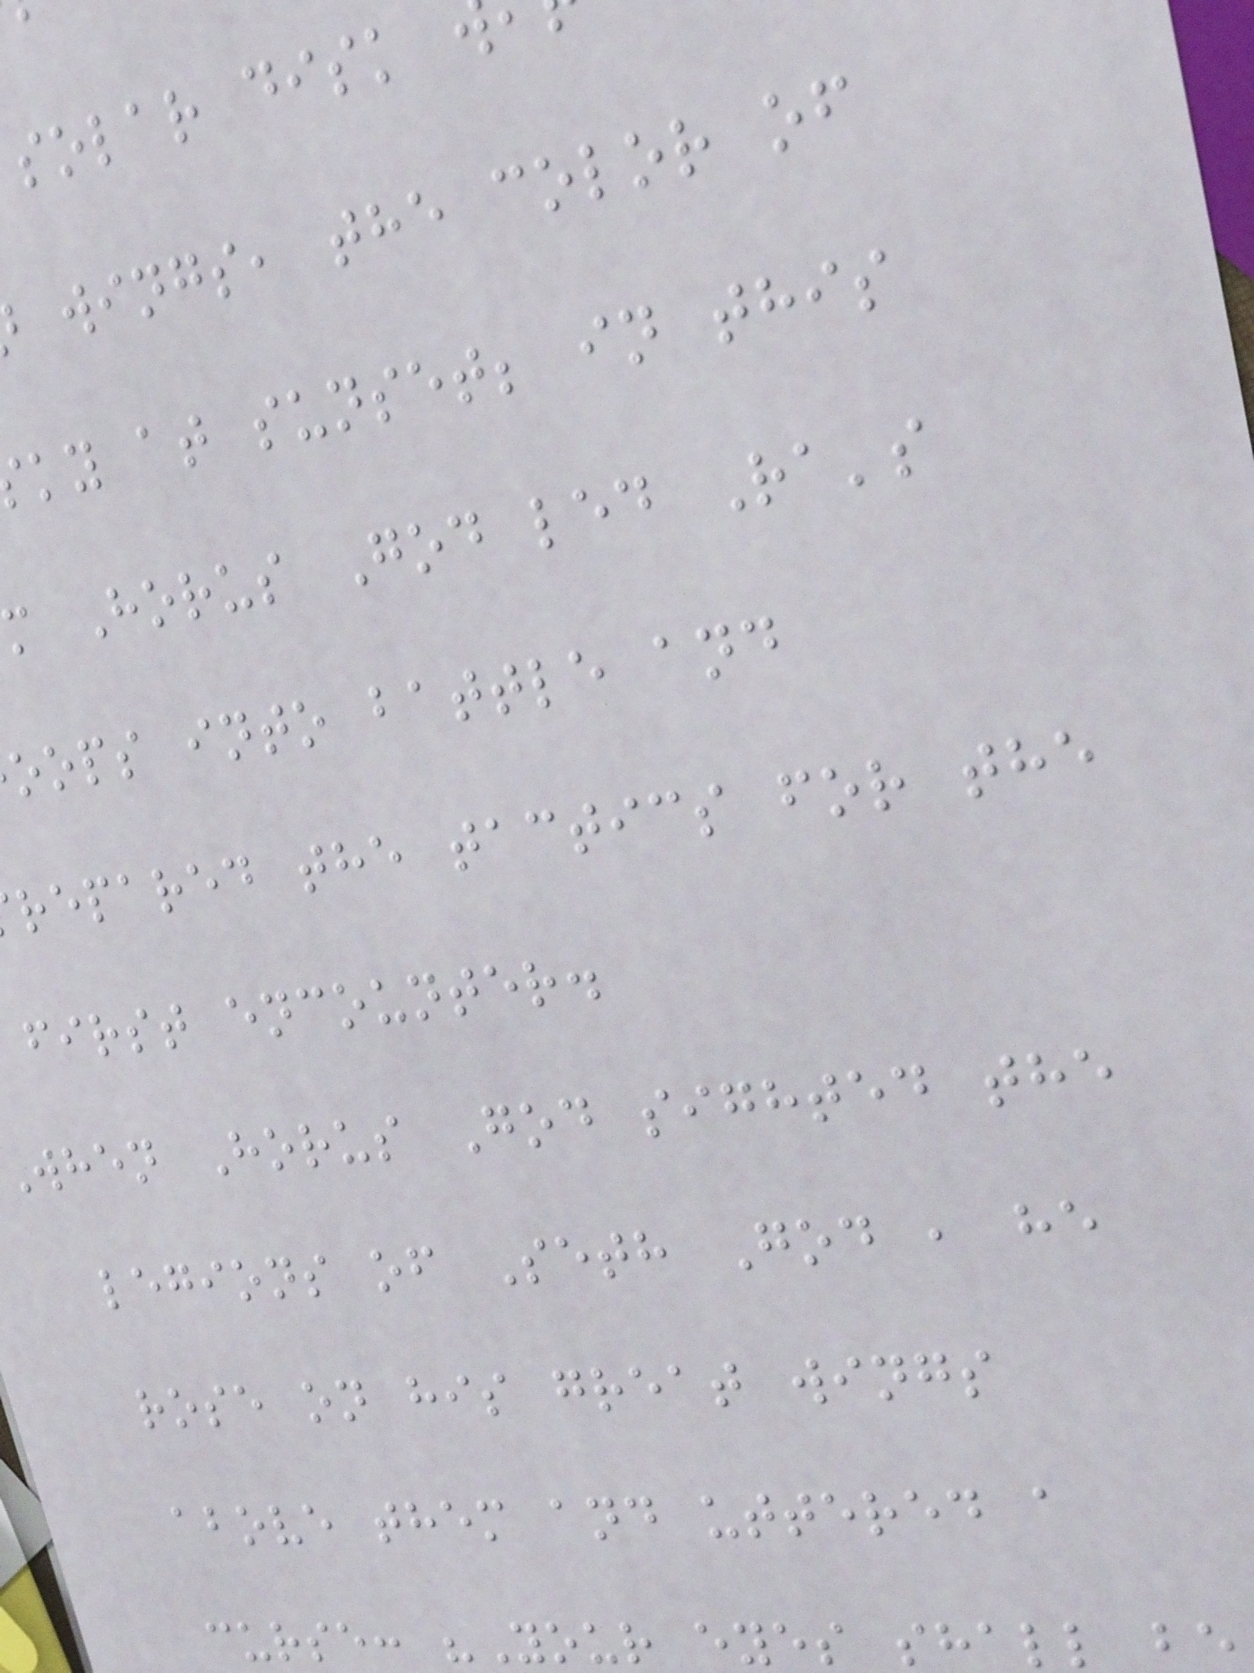solar disk
wings, the color of
ky at sunset; in this
m Horus God led Ra's
oops into battle and
repared the tactics for the
first encounter.
when Horus God sighted the
legions of Seth God , he
rose on his great wings
above them and uttered a
curse: "Your eyes shall be
